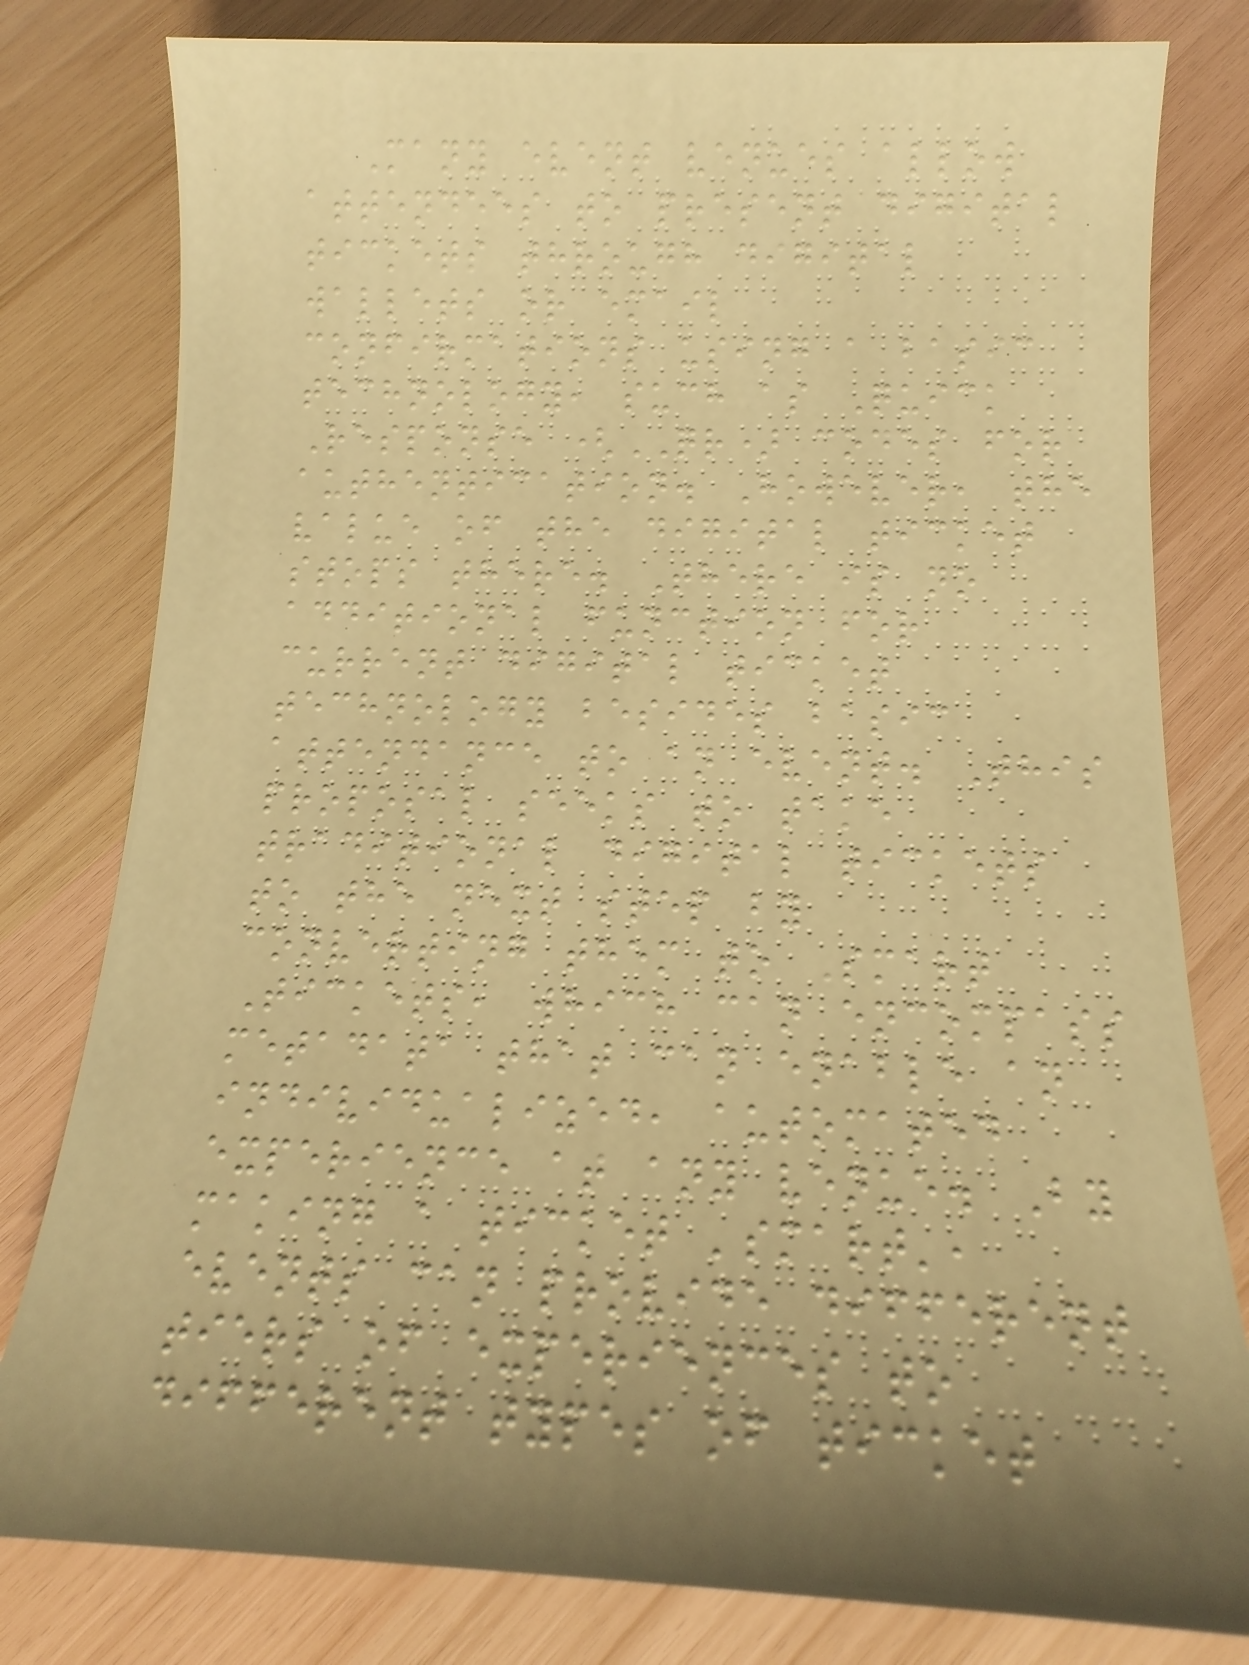Many event venues allow
attendees to present digital
tickets through digital
wallets or email
confirmations using a basic
technology, such as Quick
Response (QR) codes for
authentication. However, the
value of the digital ticket
stops there. There is no
additional function for
current digital ticket
technology besides basic
attendance to an event. This
proposal seeks to take
traditional digital tickets
to the next step by
converting them to Smart
Tickets, which can encompass
metadata that can enable an
individualized, automated
experience at any venue. By
making a ticket 'smart',
events can provide different
tiers of experiences to
different types of ticket
